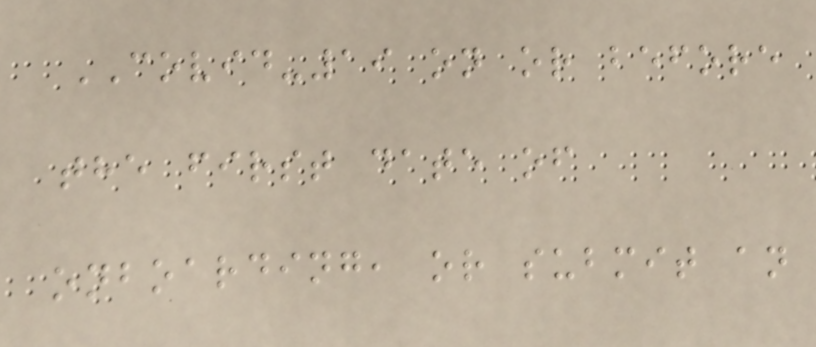COVID-19 on or before
the first date of
onboarding, or submit an
